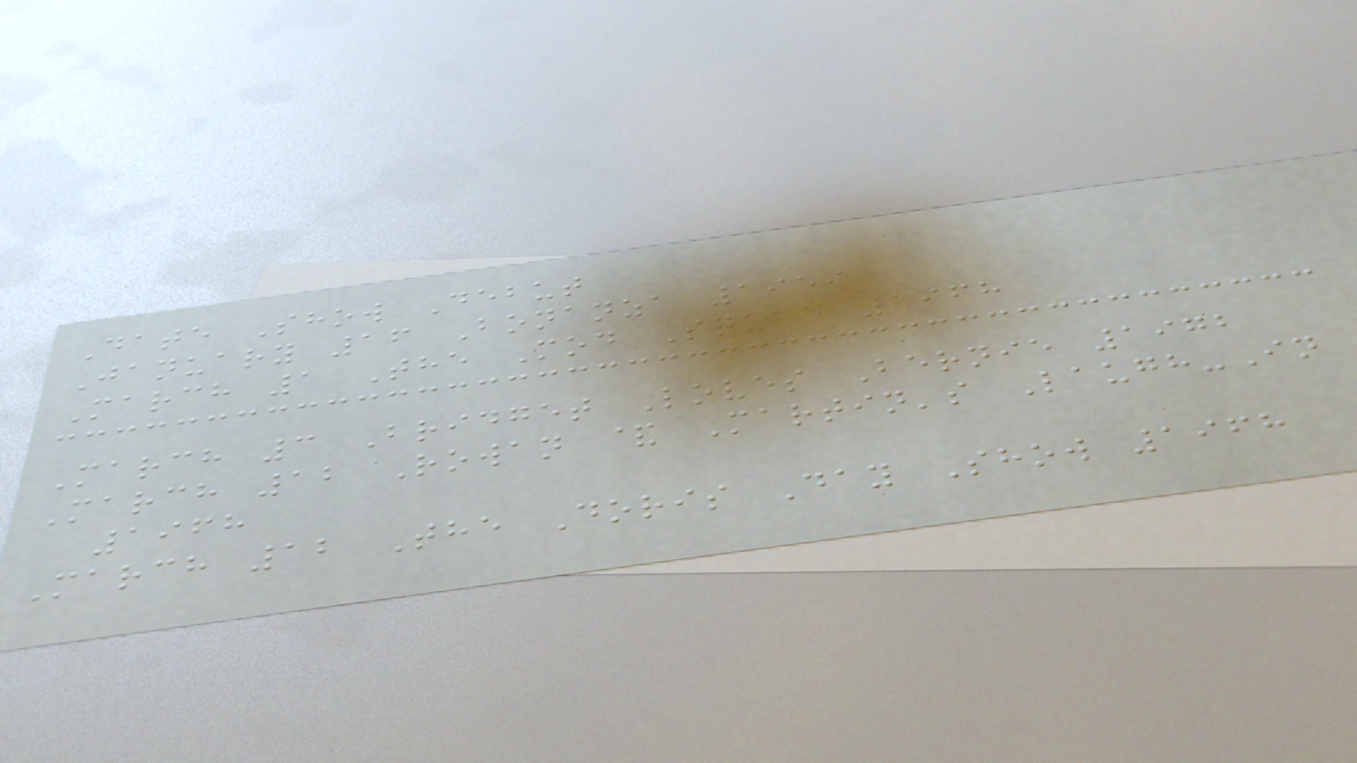Date Show Debut
January 16 Bonanza 1959
March 1 The Mod Squad 1968
March 3 Bridget Loves Bernie 1972
March 12 Rowan & Martin's Laugh-In
1968
March 12 The Doris Day Show 1968
